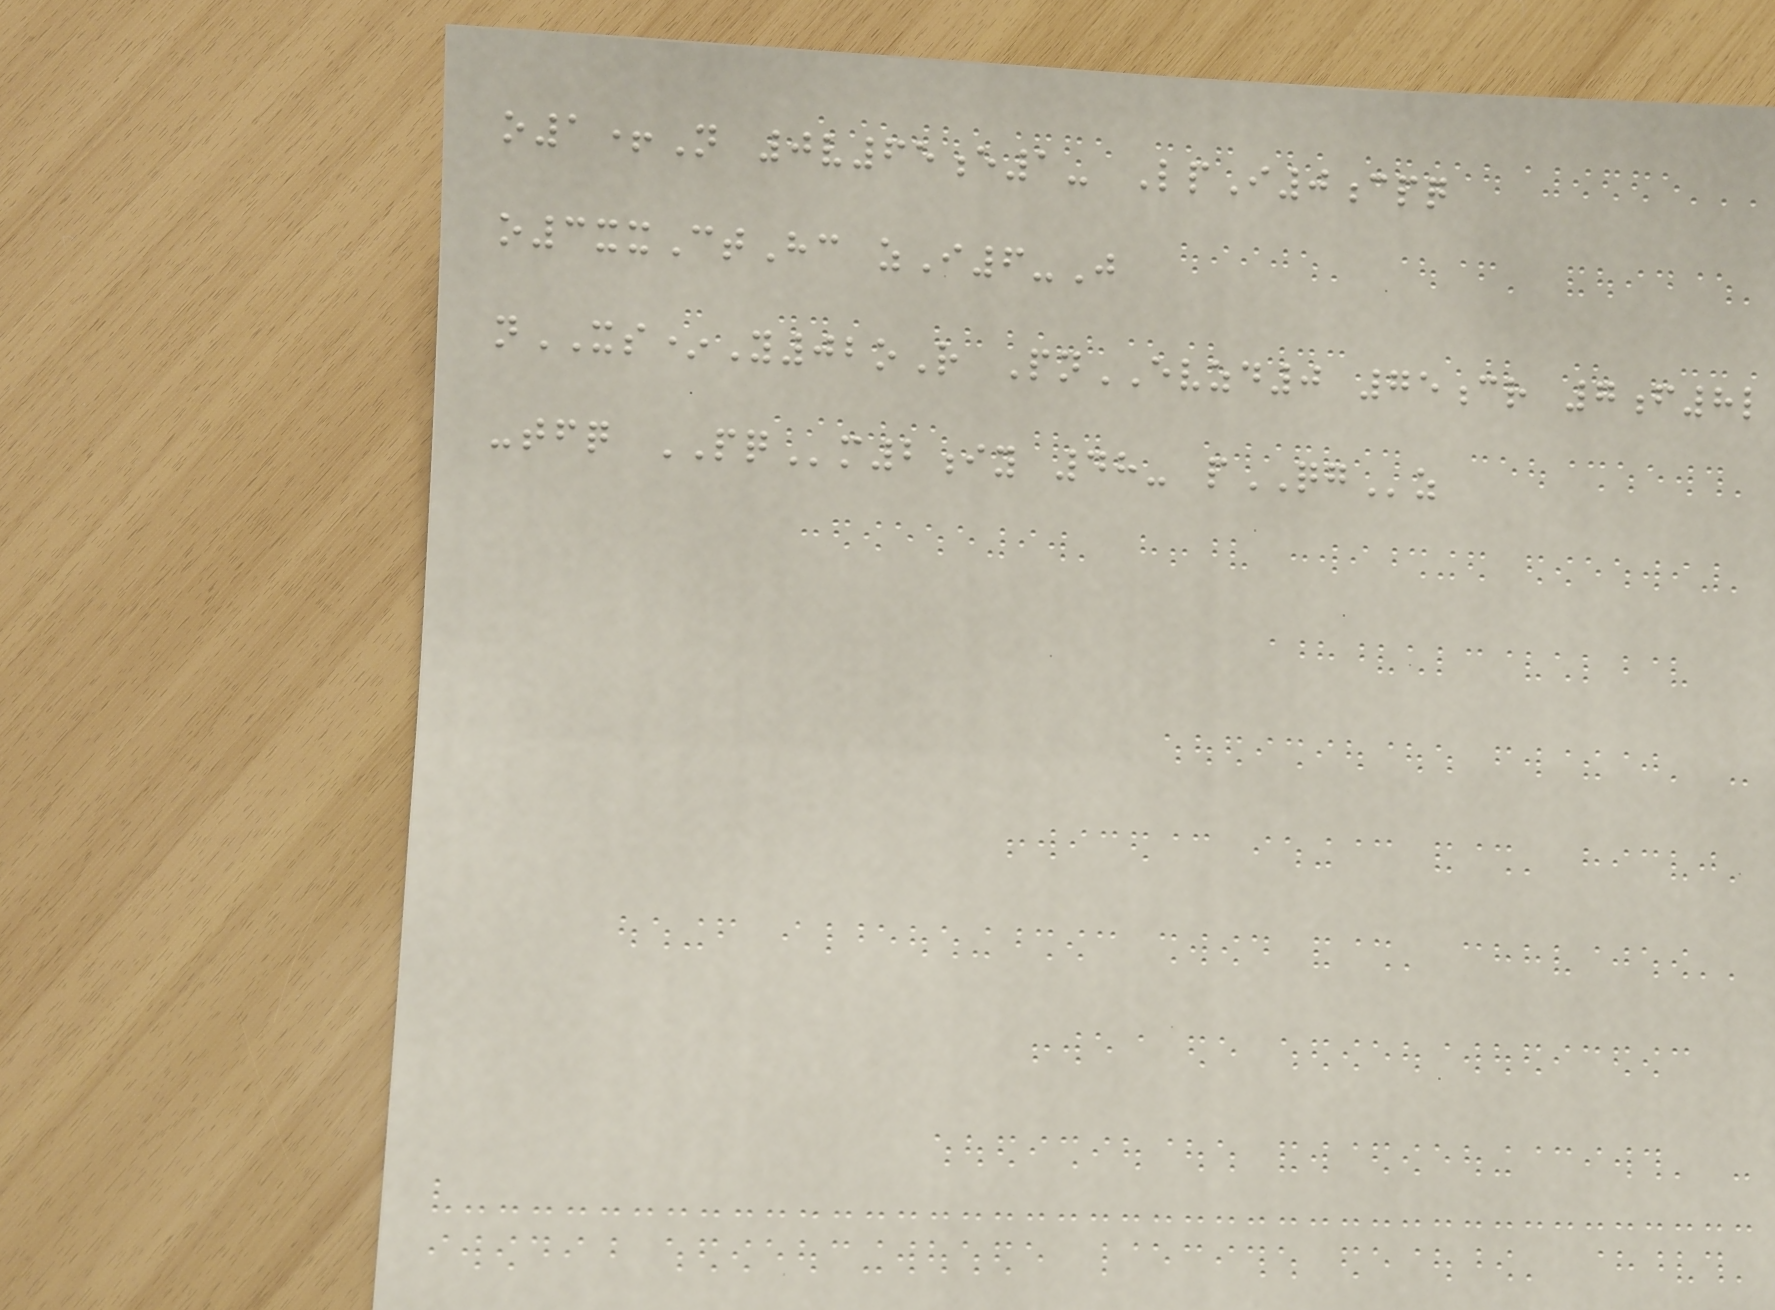o1+N 0v65e1- LpI0cpq
o3xxCtHc zI6-J
nXS*Y02oR PnEVZD0 75cr 7f8l
-tfq PQm2iy 48- pQGz
